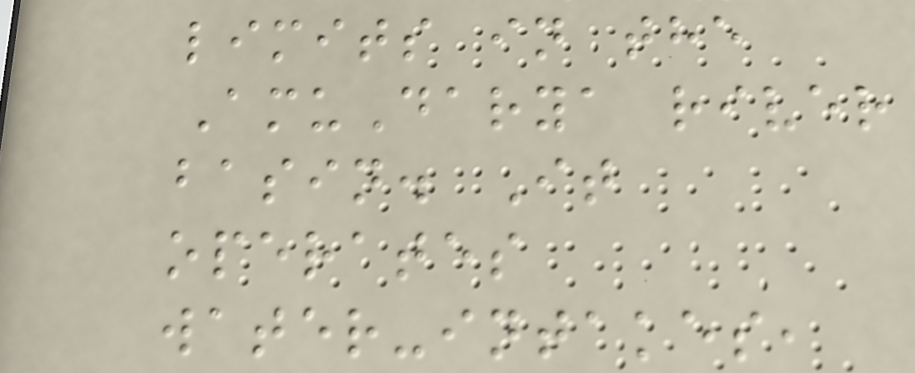limits in the
AmuDarya river
basin. It
operates
water-intakes,
